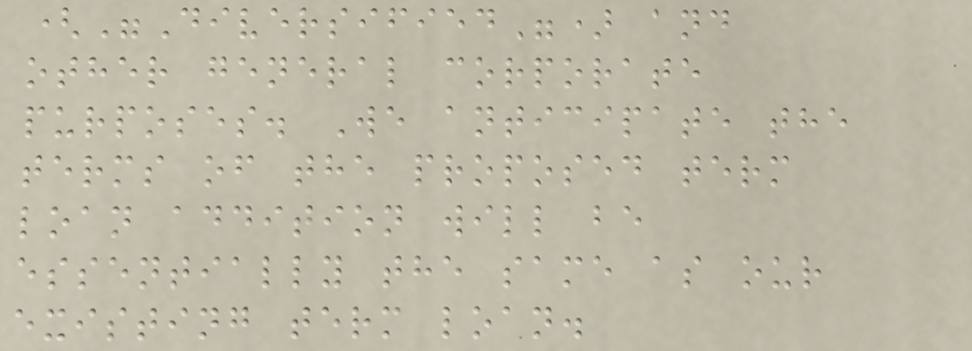("Diversified") and
other general corporate
purposes. We anticipate the
terms of the proposed term
loan addition will be
essentially the same as our
existing term loan.
